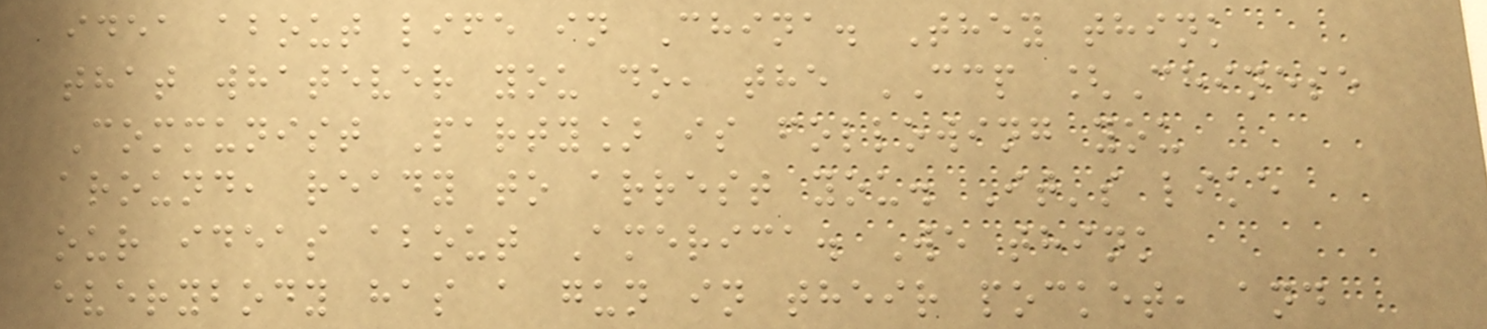idea about life in China. They think
that whatever you do, the CCP [Chinese
Communist Party] is following you
around, ready to arrest you. It's like
our ideas about America. We think
everybody has a gun in their pocket, and
